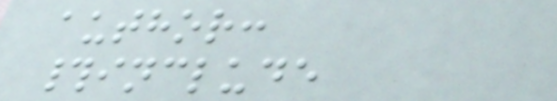author:
#include
